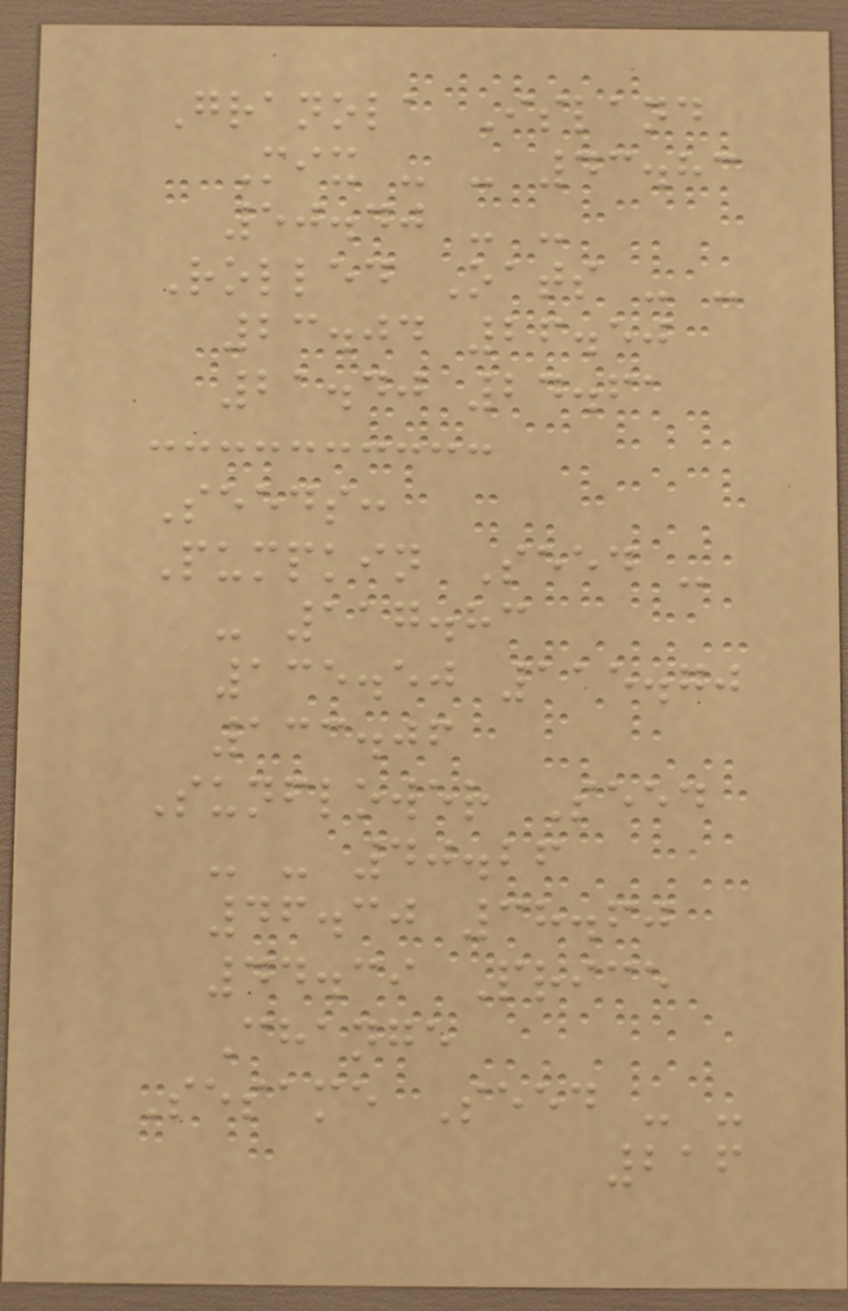Granola Island
Mix - - 43.83
50.40 - -
Rolled Oats - -
23.04 26.50
21.40 24.61
Seeds:
Pumpkin Seed -
- 117.83
135.50 115.70
133.06
Sunflower Seed
- - 40.26
46.30 38.60
44.39 Price
Change
Sesame Seed - -
216
